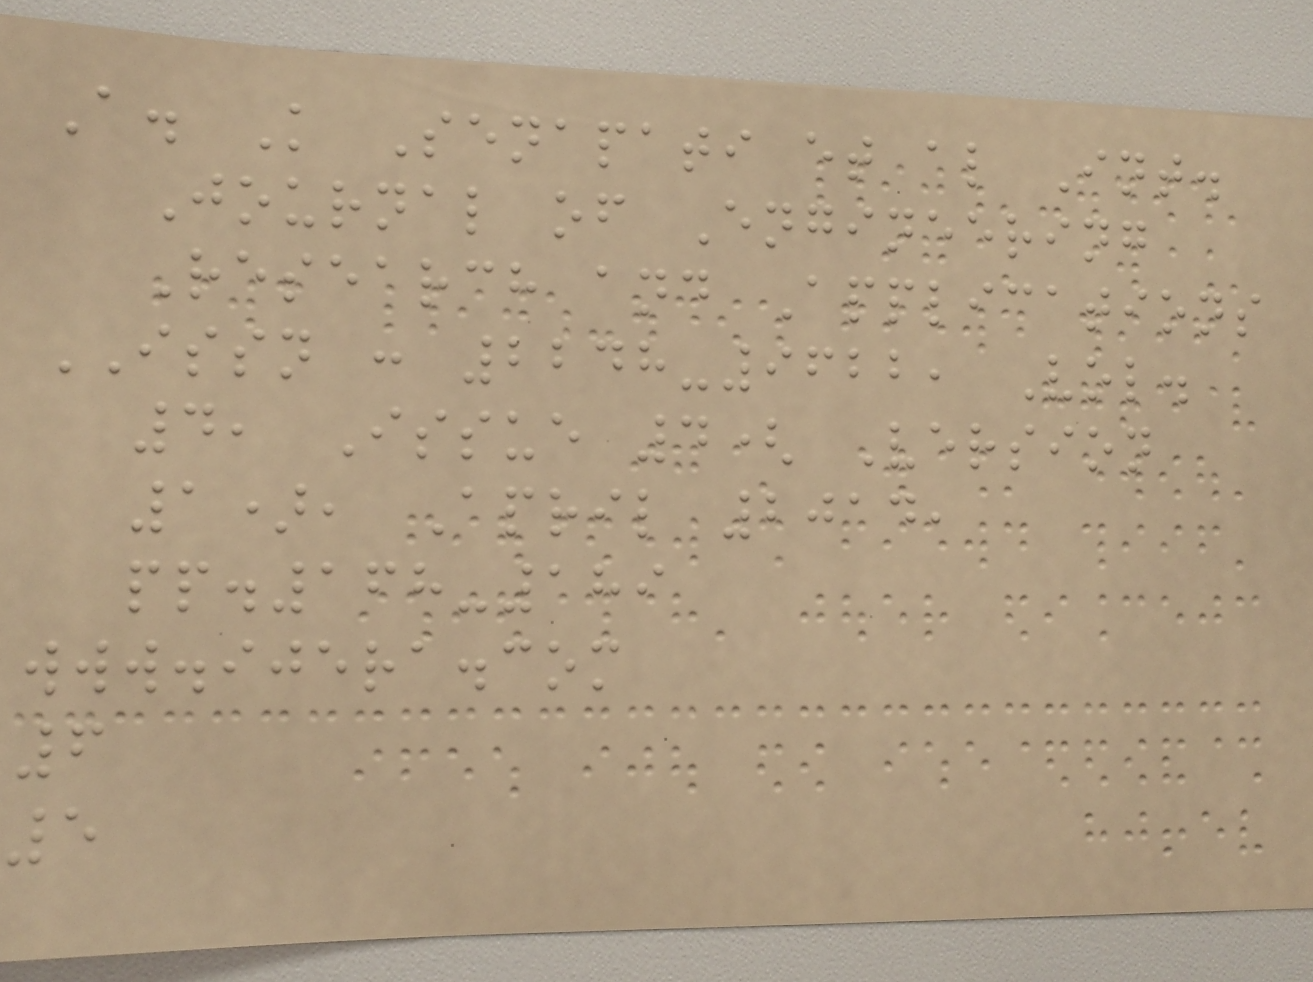A. K Senapati et al Int.
Journal of Engineering
Research and Applications
ISSN : 2248-9622, Vol.
4, Issue 4( Version
1), April 2014,
pp.168-189
www.ijera.com
6
5
